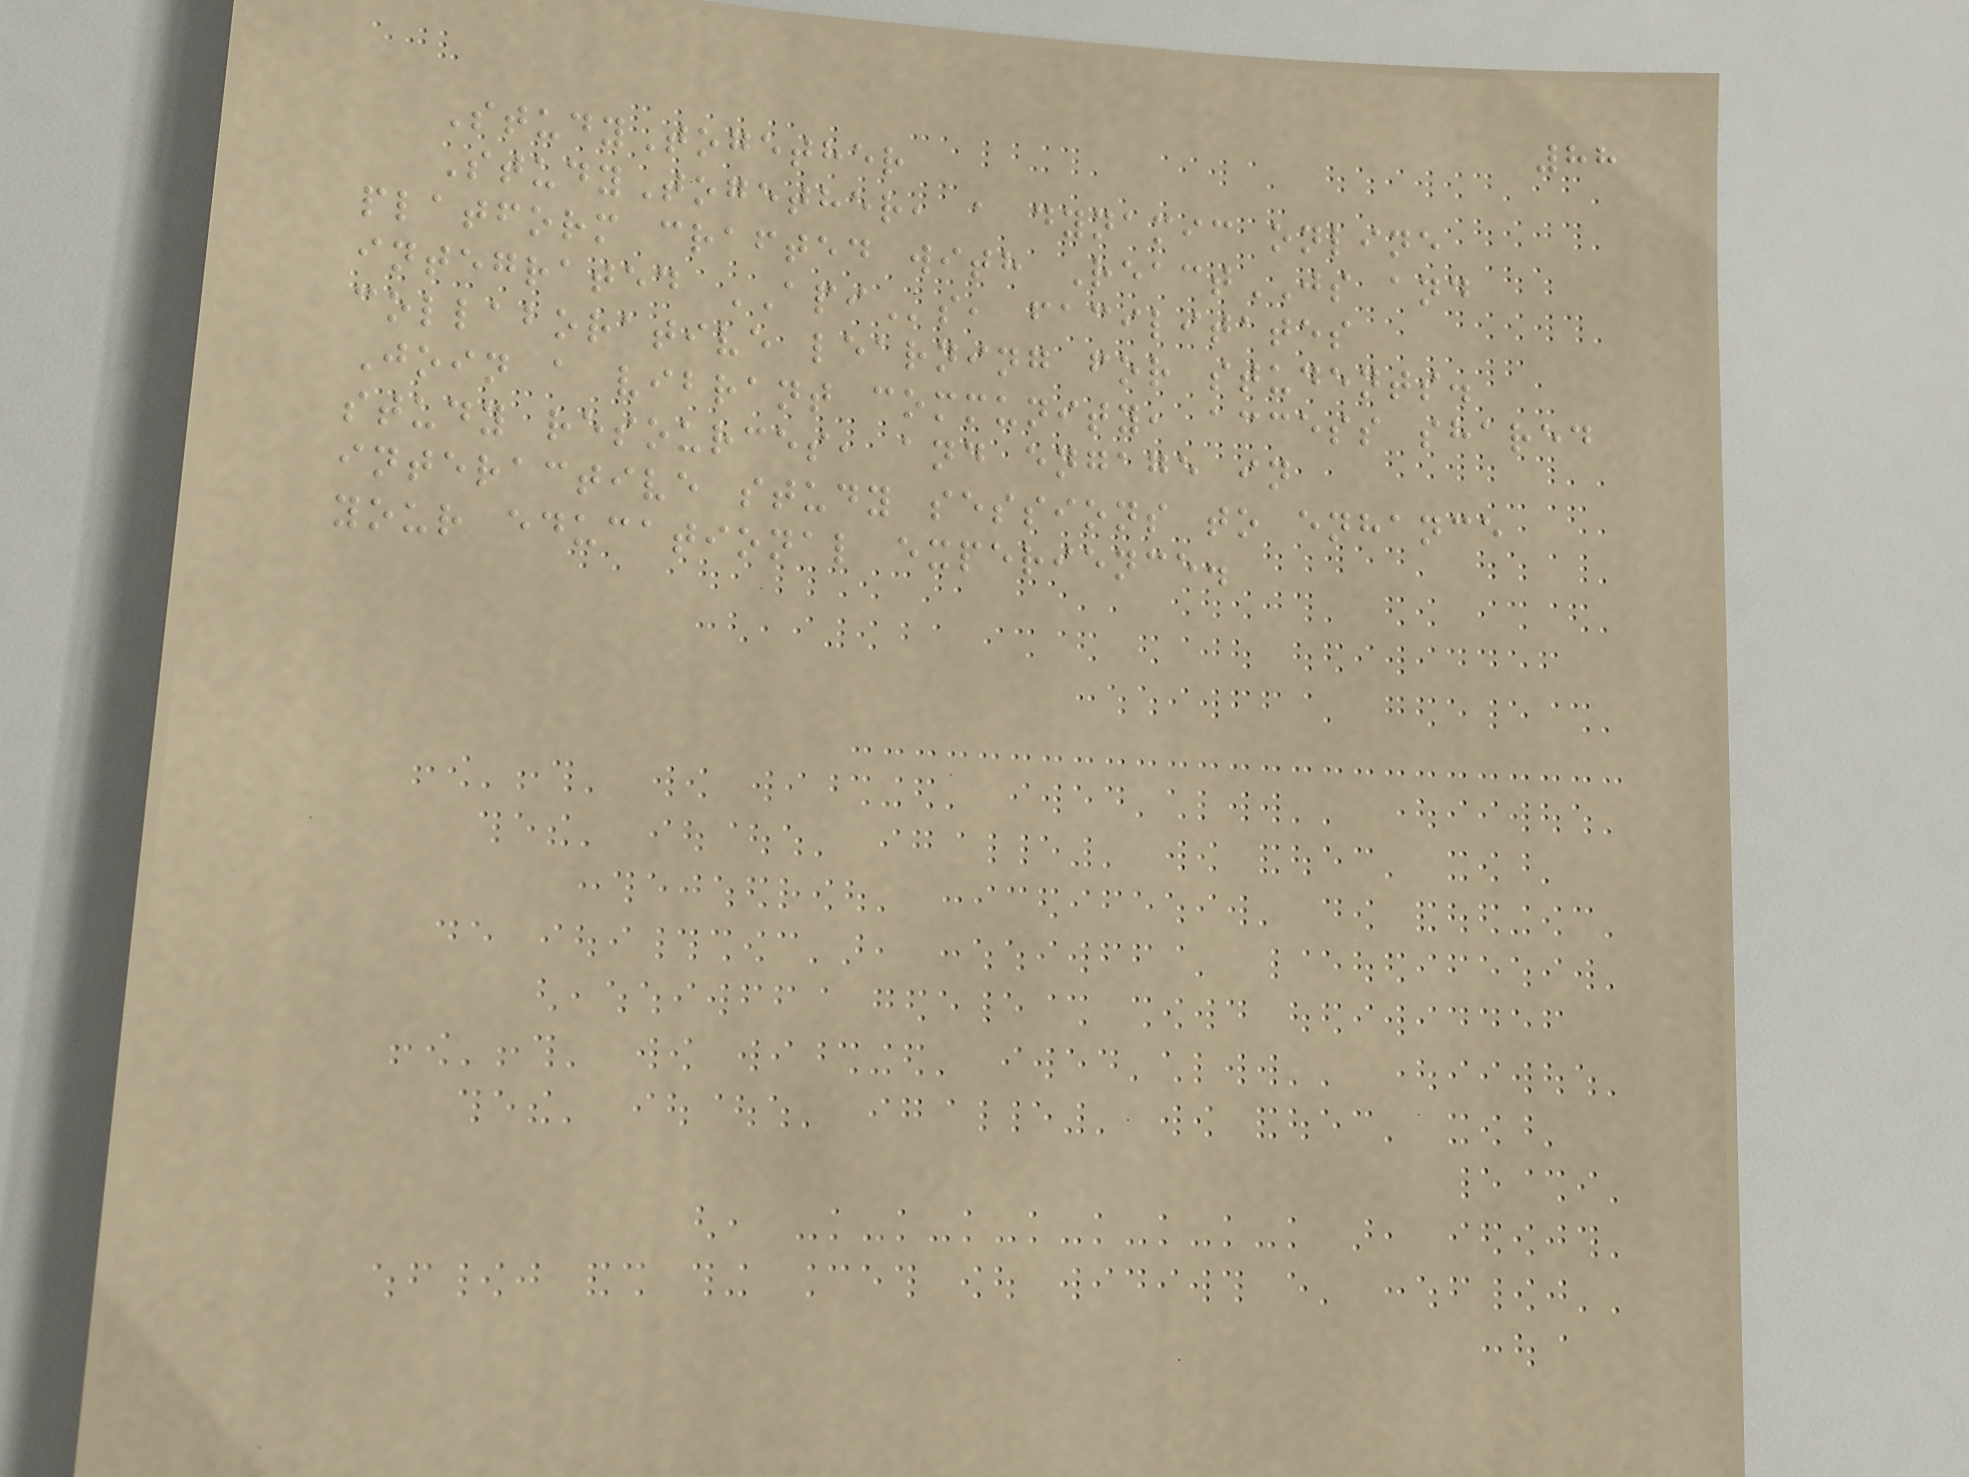88
StudyTogether
StudyTogether, a dynamic online
platform crafted with ReactJS and
integrated APIs, facilitates
collaborative learning for students.
Join a vibrant community, access shared
study resources, and engage in
interactive study sessions to enhance
your educational experience.
